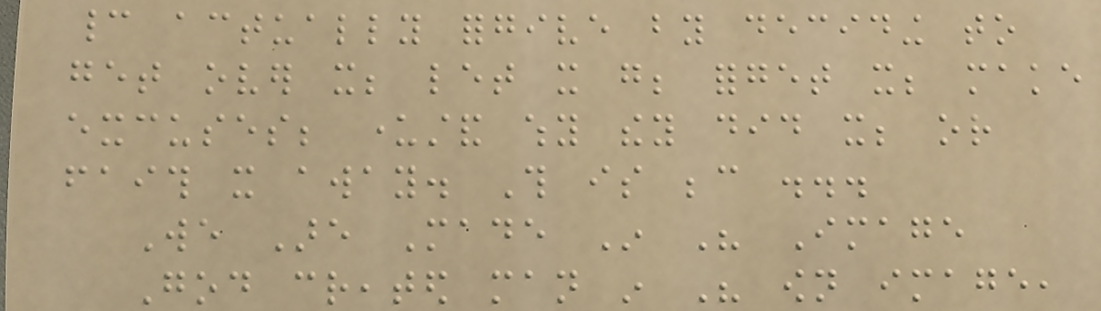cannot actually forgive by deciding to
get over it; let it go; forget it; make
excuses; understand why they did it; or
faith it away. This is because ...
We Are Made In His Image
God created man in His own image,
